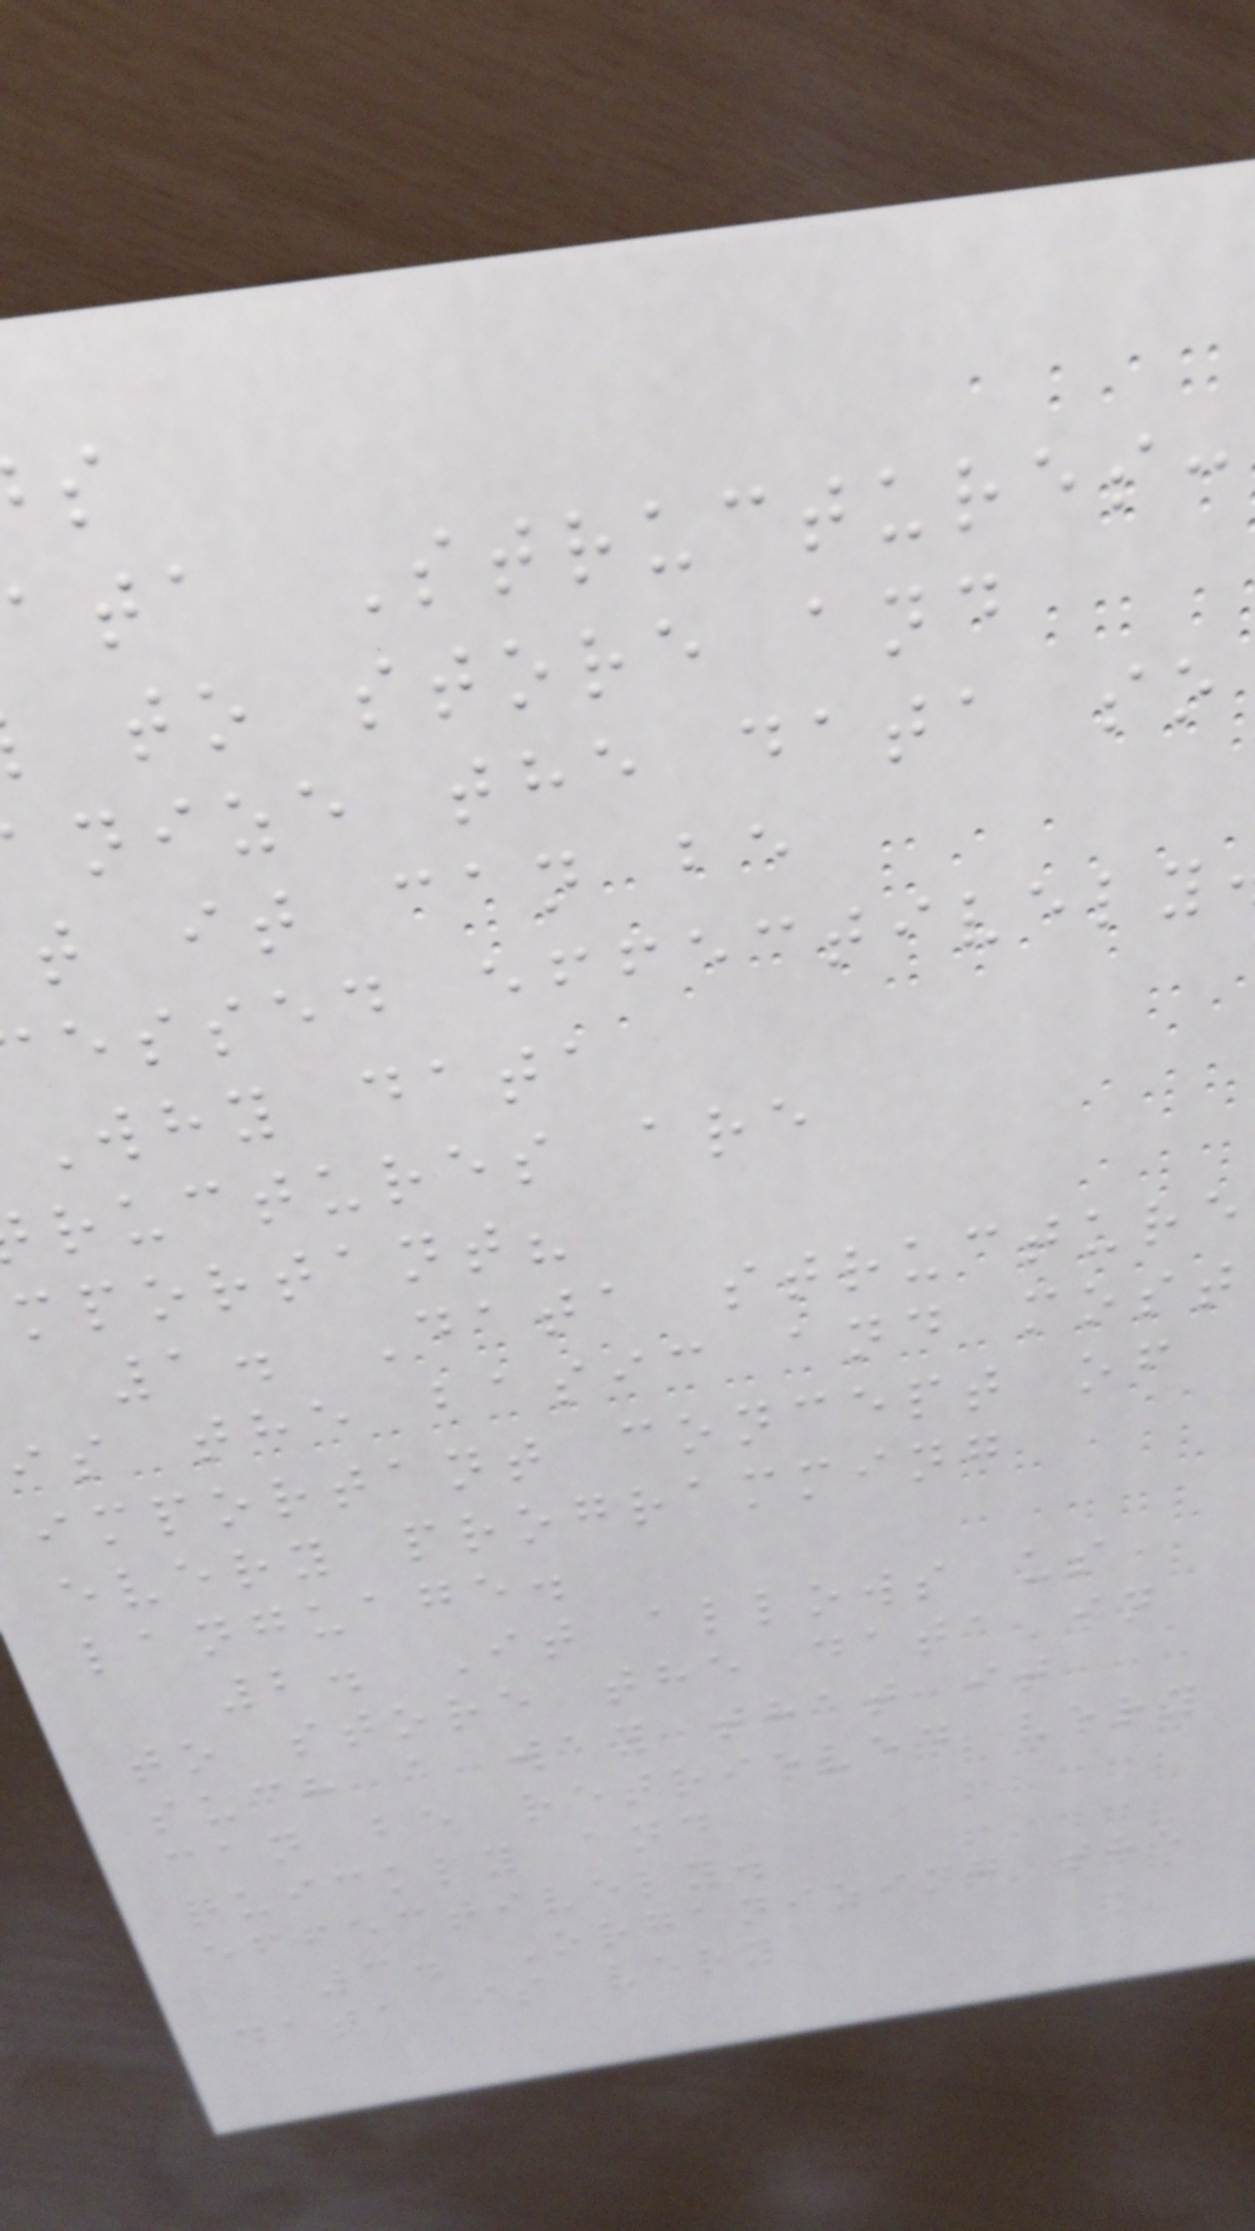ata Structures:
to store and
nize the data so
t it can be
essed effectively
Why data
ructures are
mportant?
1. Data structure
is the basic and most
important concept of
every programming
language.
2. It allows us
to store the data in
such a way that it
can be retrieved very
quickly and
effectively.
3. Organizing the
data is very
